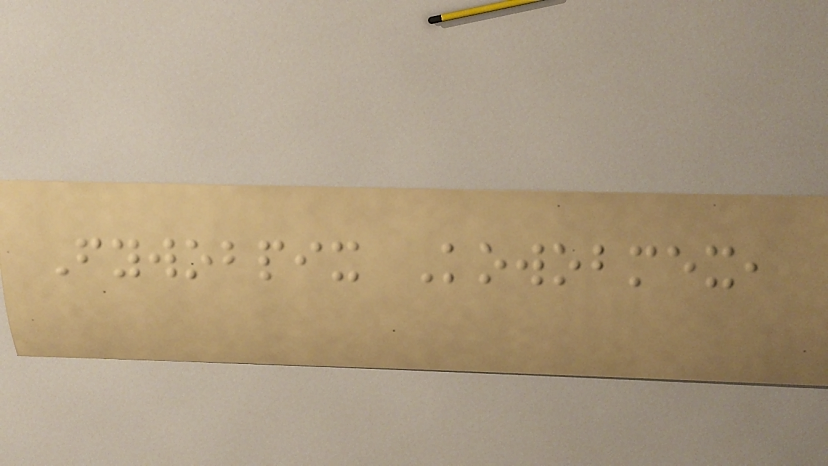Fywobpix Kowobmex,
